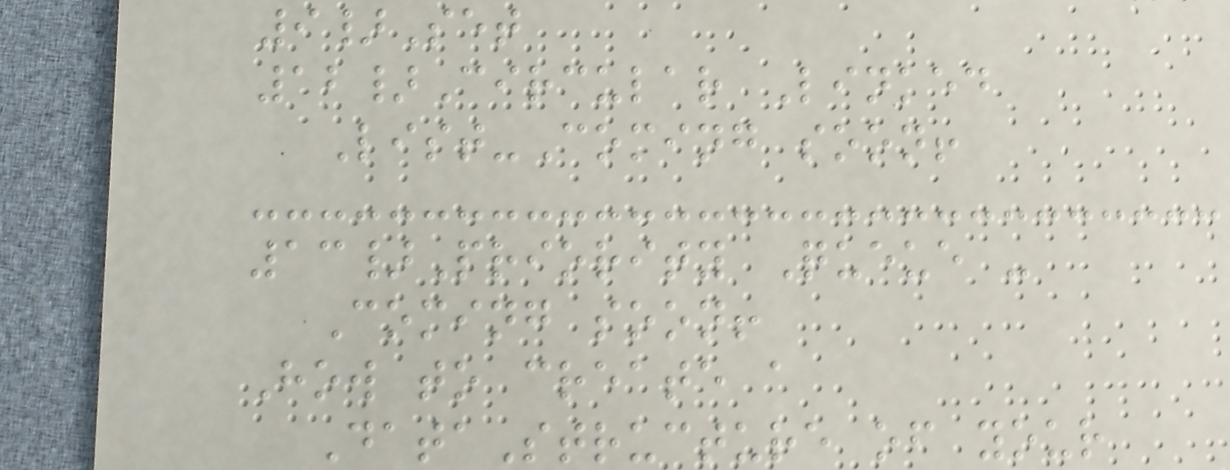9}Set
12}Circular Linked
List-Coming soon!
13}Priority Queue -
Coming soon!
How to create a
DataStructure of your
